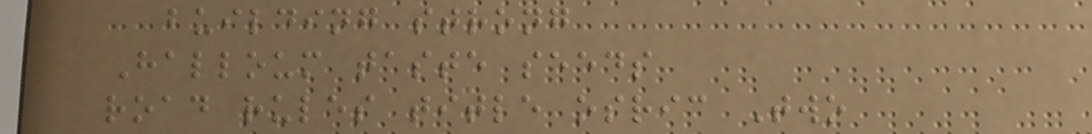building strong
Halloum taste seeds
road rules title osric Two
